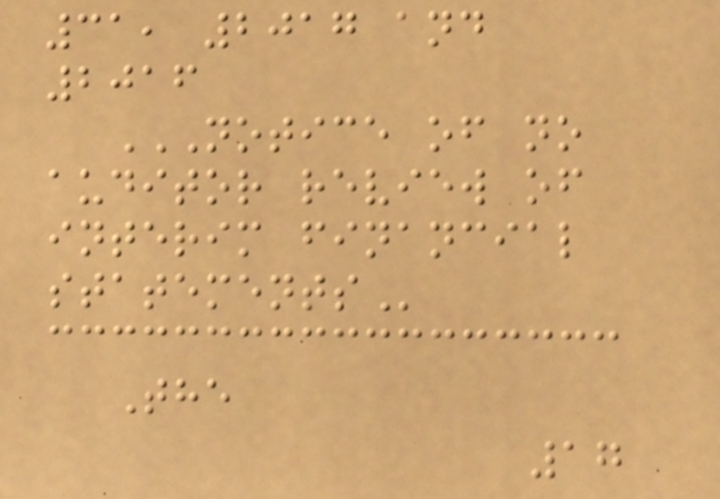31, 2017 and
2016
NOTICE OF NO
AUDITOR REVIEW OF
INTERIM FINANCIAL
STATEMENTS
The
17
